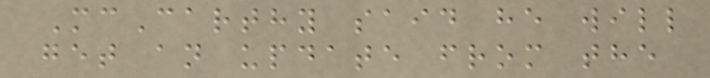McCarthy said he will
get an update from the
